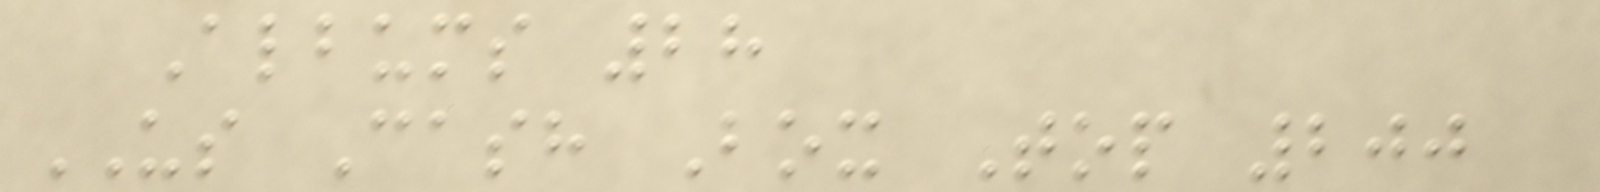Albums 28
US Cash Box Top 200
